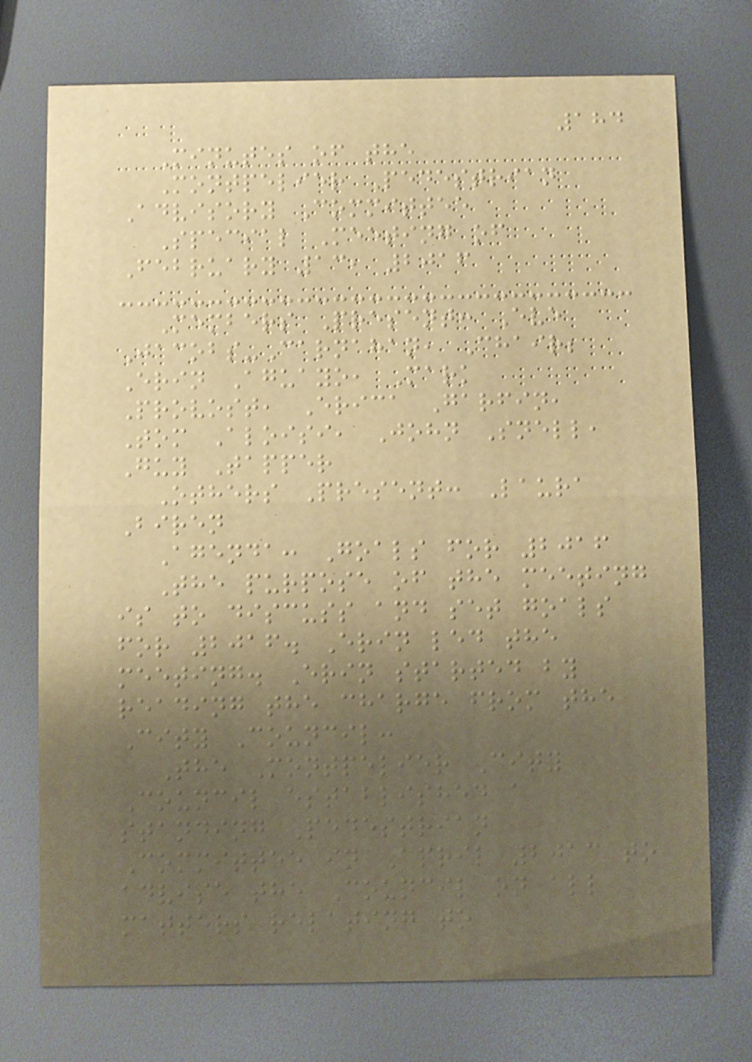184
Minutes of the
Montpelier Pedestrian
Advisory Committee
Special Meeting of
February 13, 2016
Members Present: Eve
Jacobs-Carnahan, Chair;
Erin Aguayo, Mark
Provost, Erica Garfin,
Tom Aloisi, John Snell,
Guy Tapper
Others Present: Laura
Biren
Agenda: Goals for 2016
The purpose of the meeting
is to discuss and set goals
for 2016. Erin led the
meeting. Erin started by
reading the charge from the
City Council:
The Montpelier City
Council established a
standing Pedestrian
Committee in April 2013 to
advise the Council on all
matters relating to
